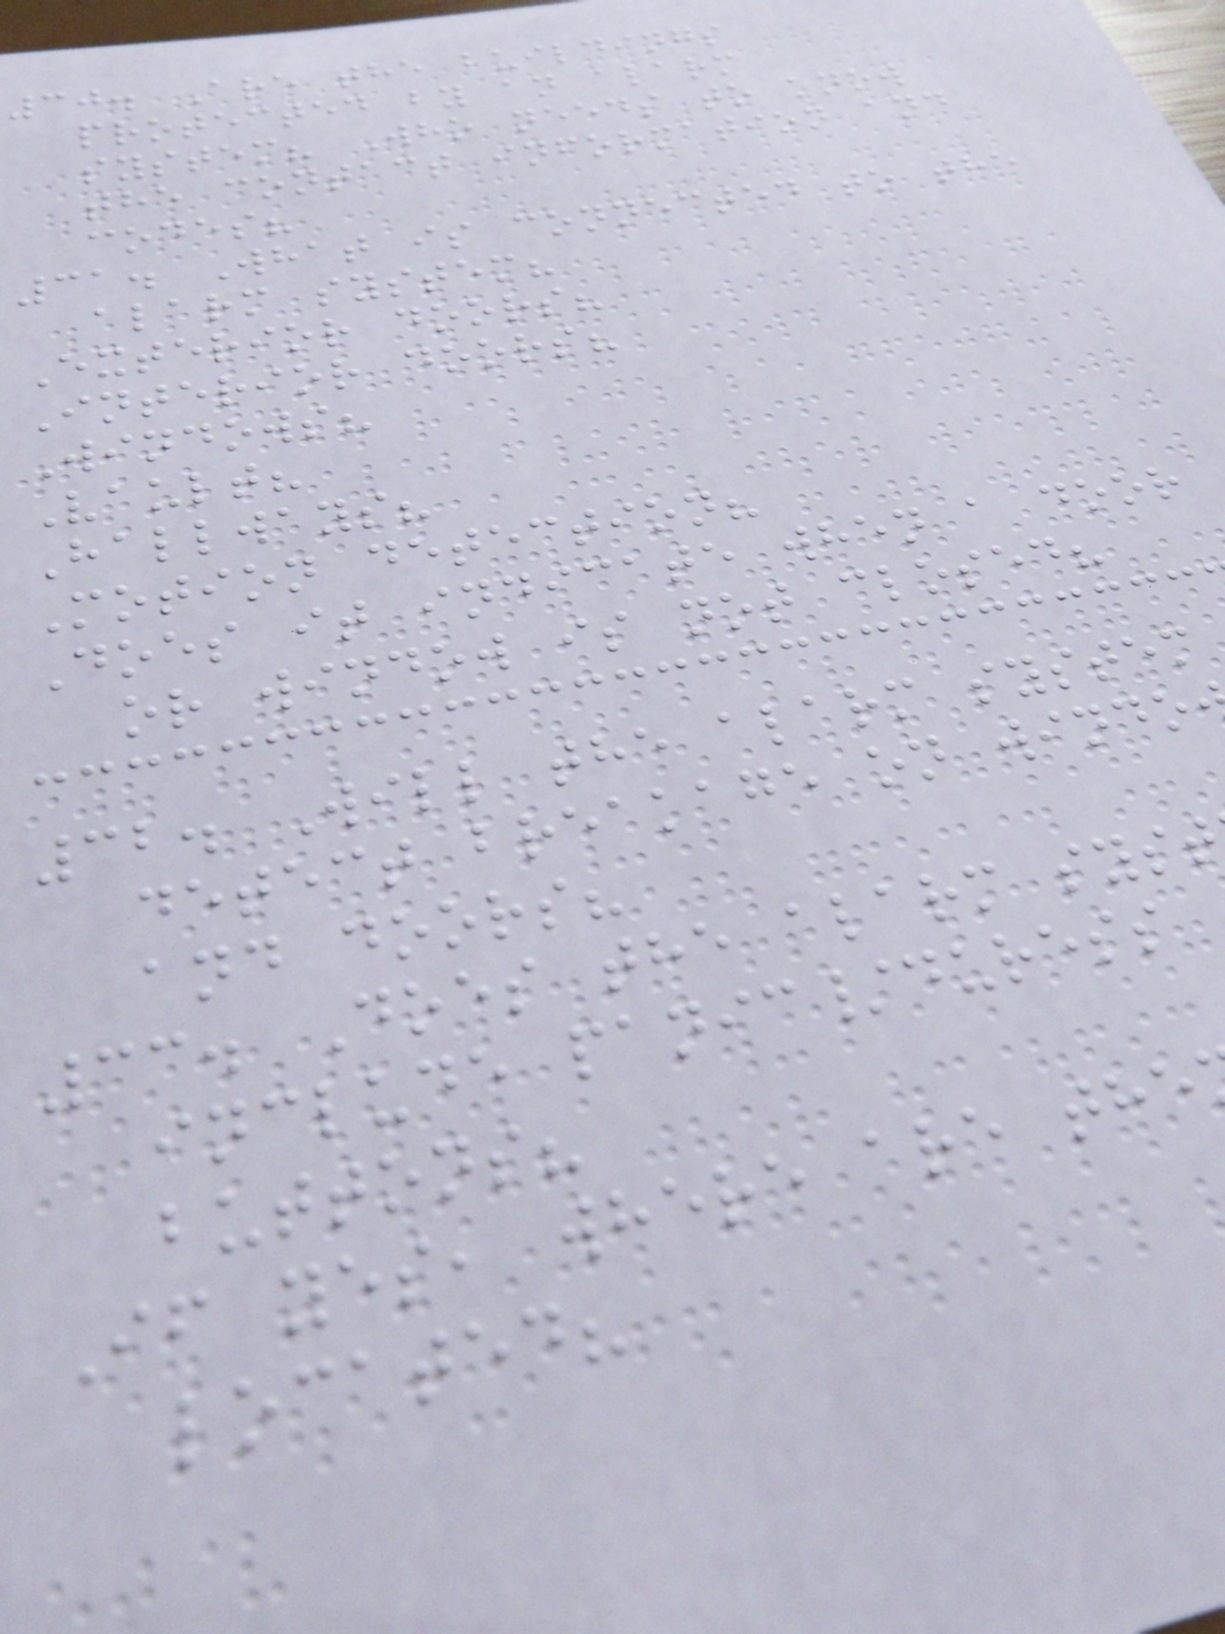30. Are the buildings
protected by an alarm
system? Who needs to know
the contact information and
codes?
31. What is connected to the
alarm system?
Exterior doors?
Interior doors?
Windows?
Vault?
Hallways?
Motion detection?
Does it indicate when a door
or window is not closed?
32. Will the alarm system
detect breakage on windo
and doors?
33. Does the alarm syst
include panic/duress
buttons?
If yes, where are the
located?
